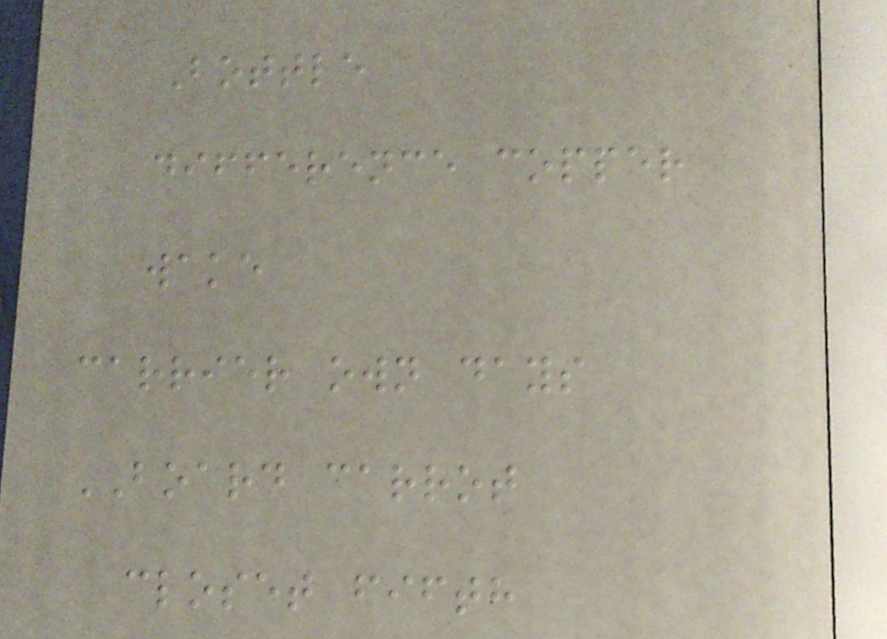Bottle
difference copper
wake
carrier own days
BOARD carrot
closet fifth
